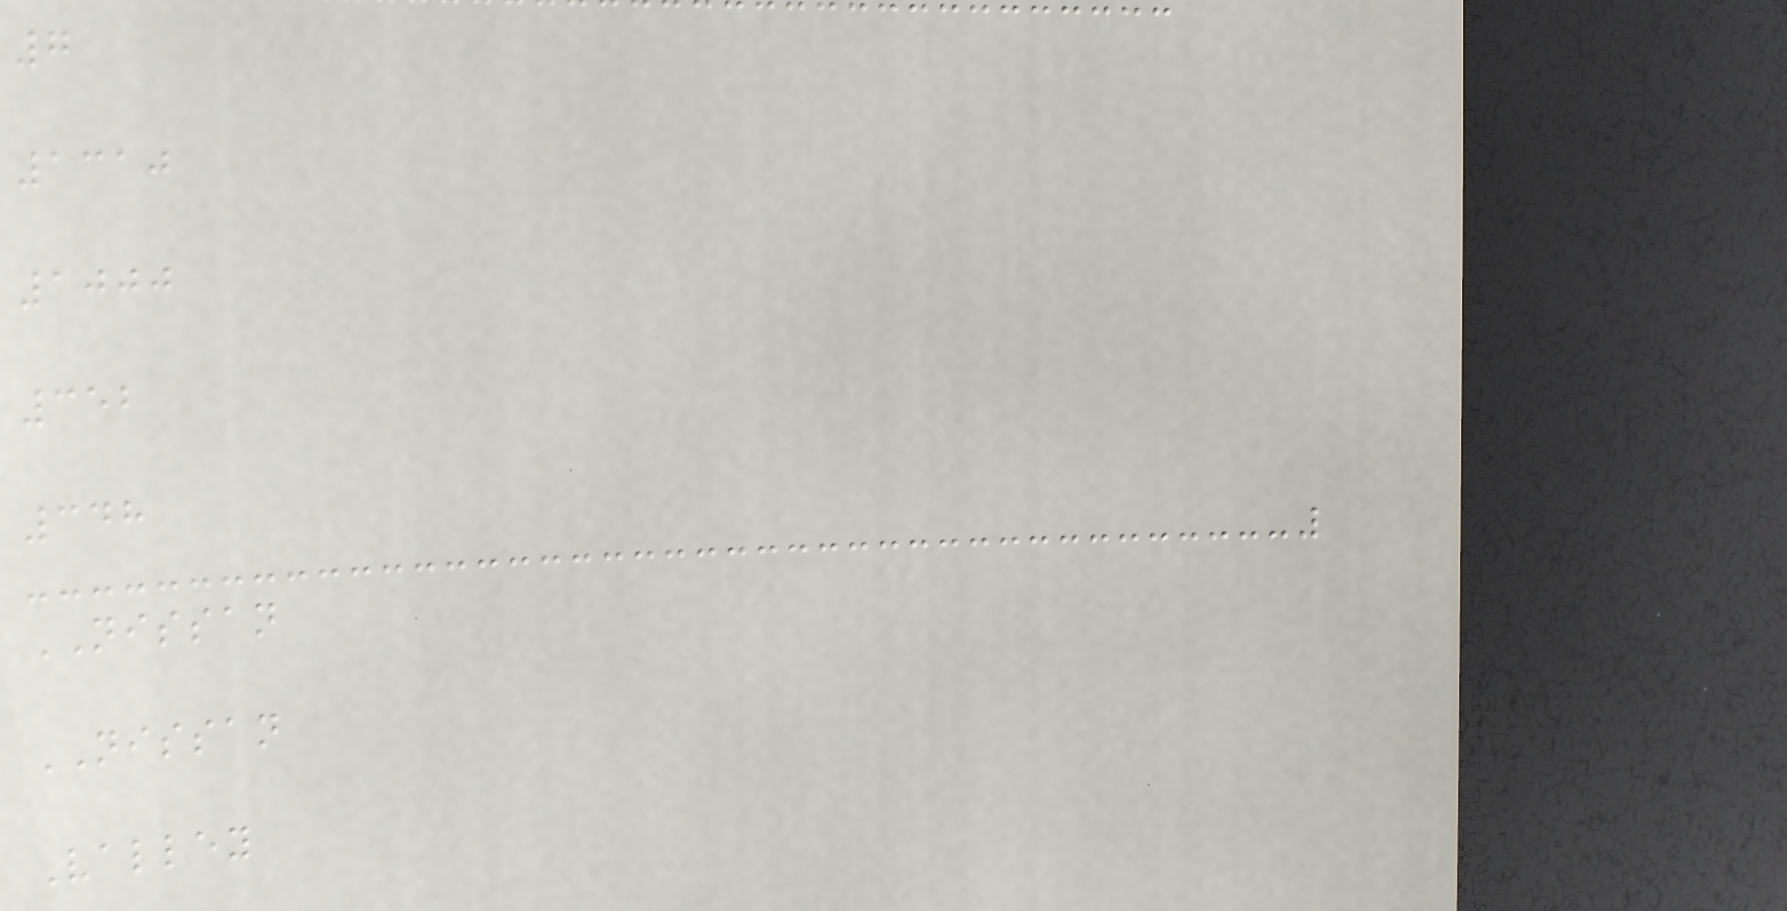7
1310
1000
352
348
NISSAN
NISSAN
Valley
